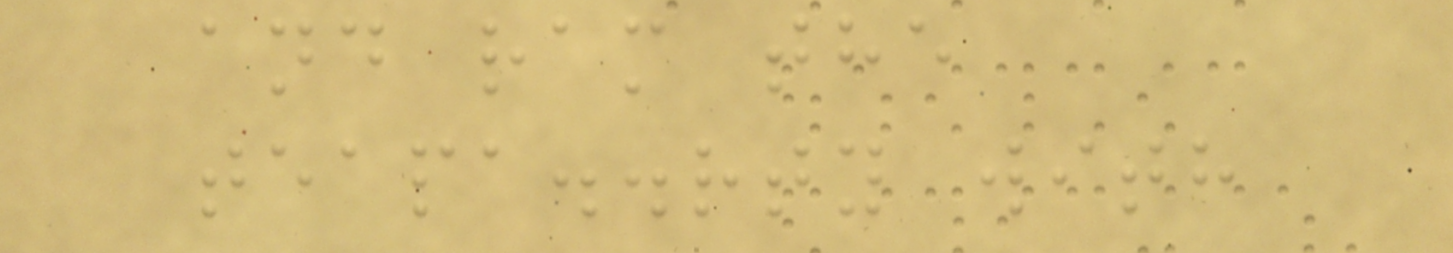and ram the
teapa..rty with
